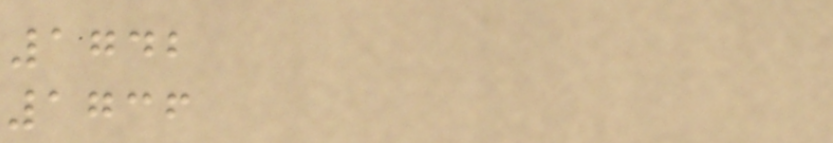1742
1736
